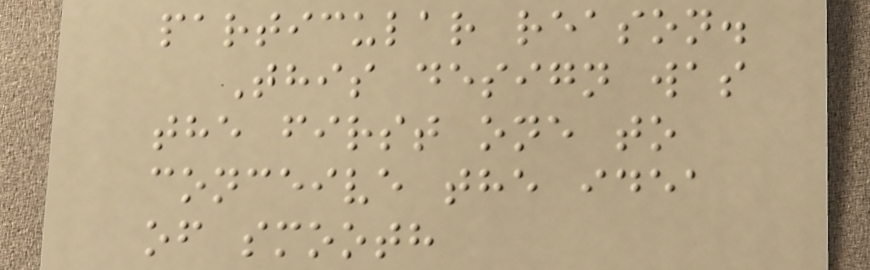particular reason.
This design was
the first one to
conceive the idea
of smooth
